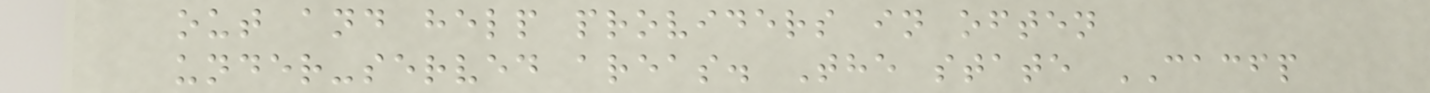out and help providers in often
under-served areas. The state CACFP
